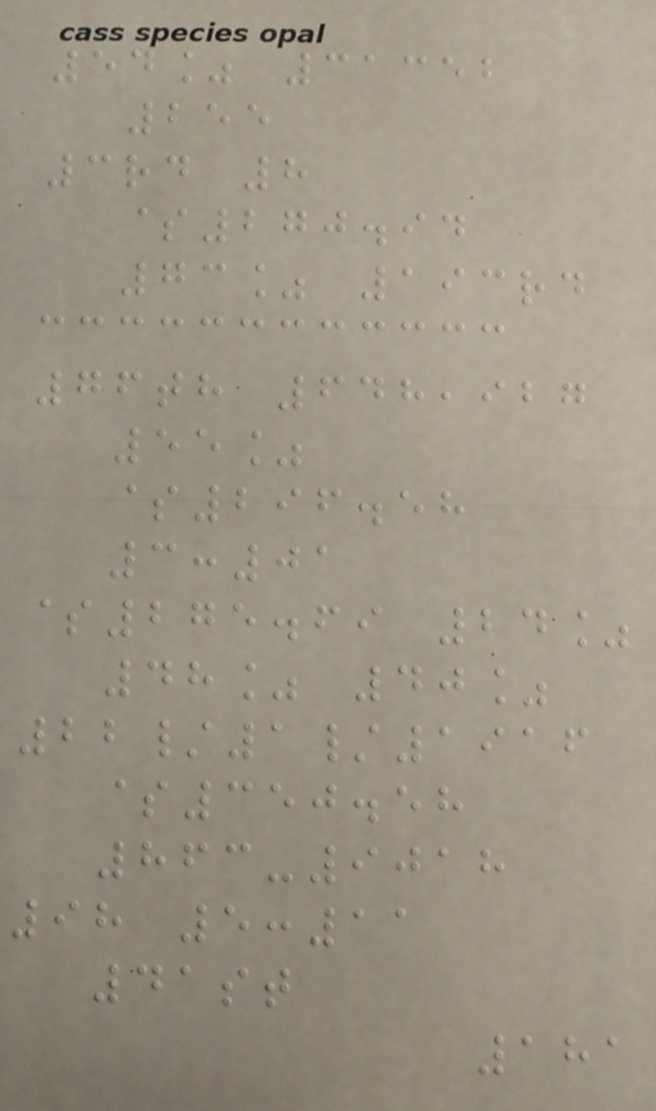54% 31352
255
3rd 8
$270.94
73% 193rd
76th 648,927
55%
$296.58
3:01
$275.69 24%
48% 40%
22/1/1916
$350.58
863-9018
98 5:11
41st
181
